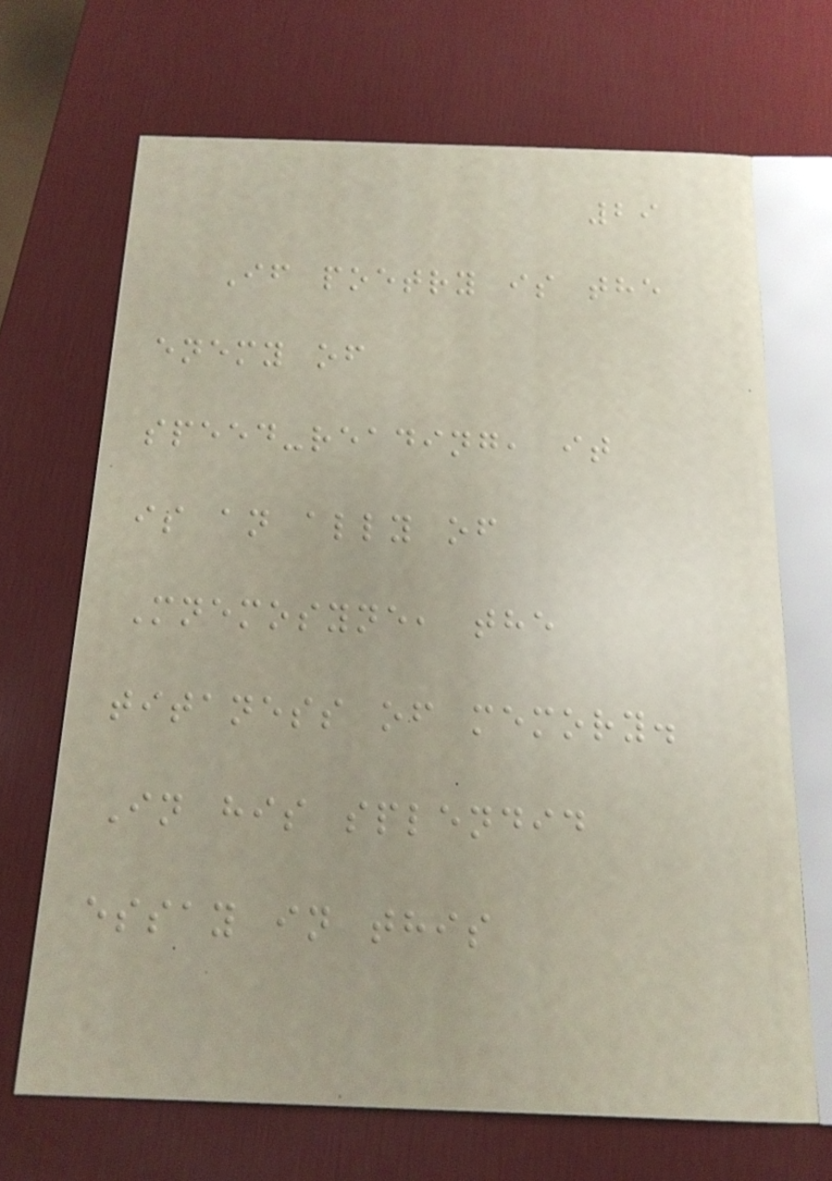29
If poetry is the
enemy of
speed-reading, it
is an ally of
Mnemosyne, the
titaness of memory.
In his splendid
essay in this
